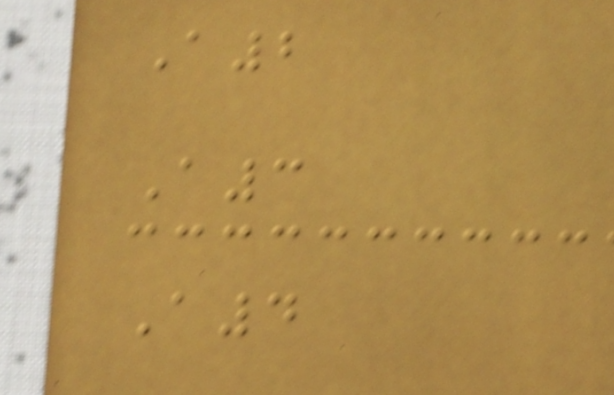A2
A3
A4
